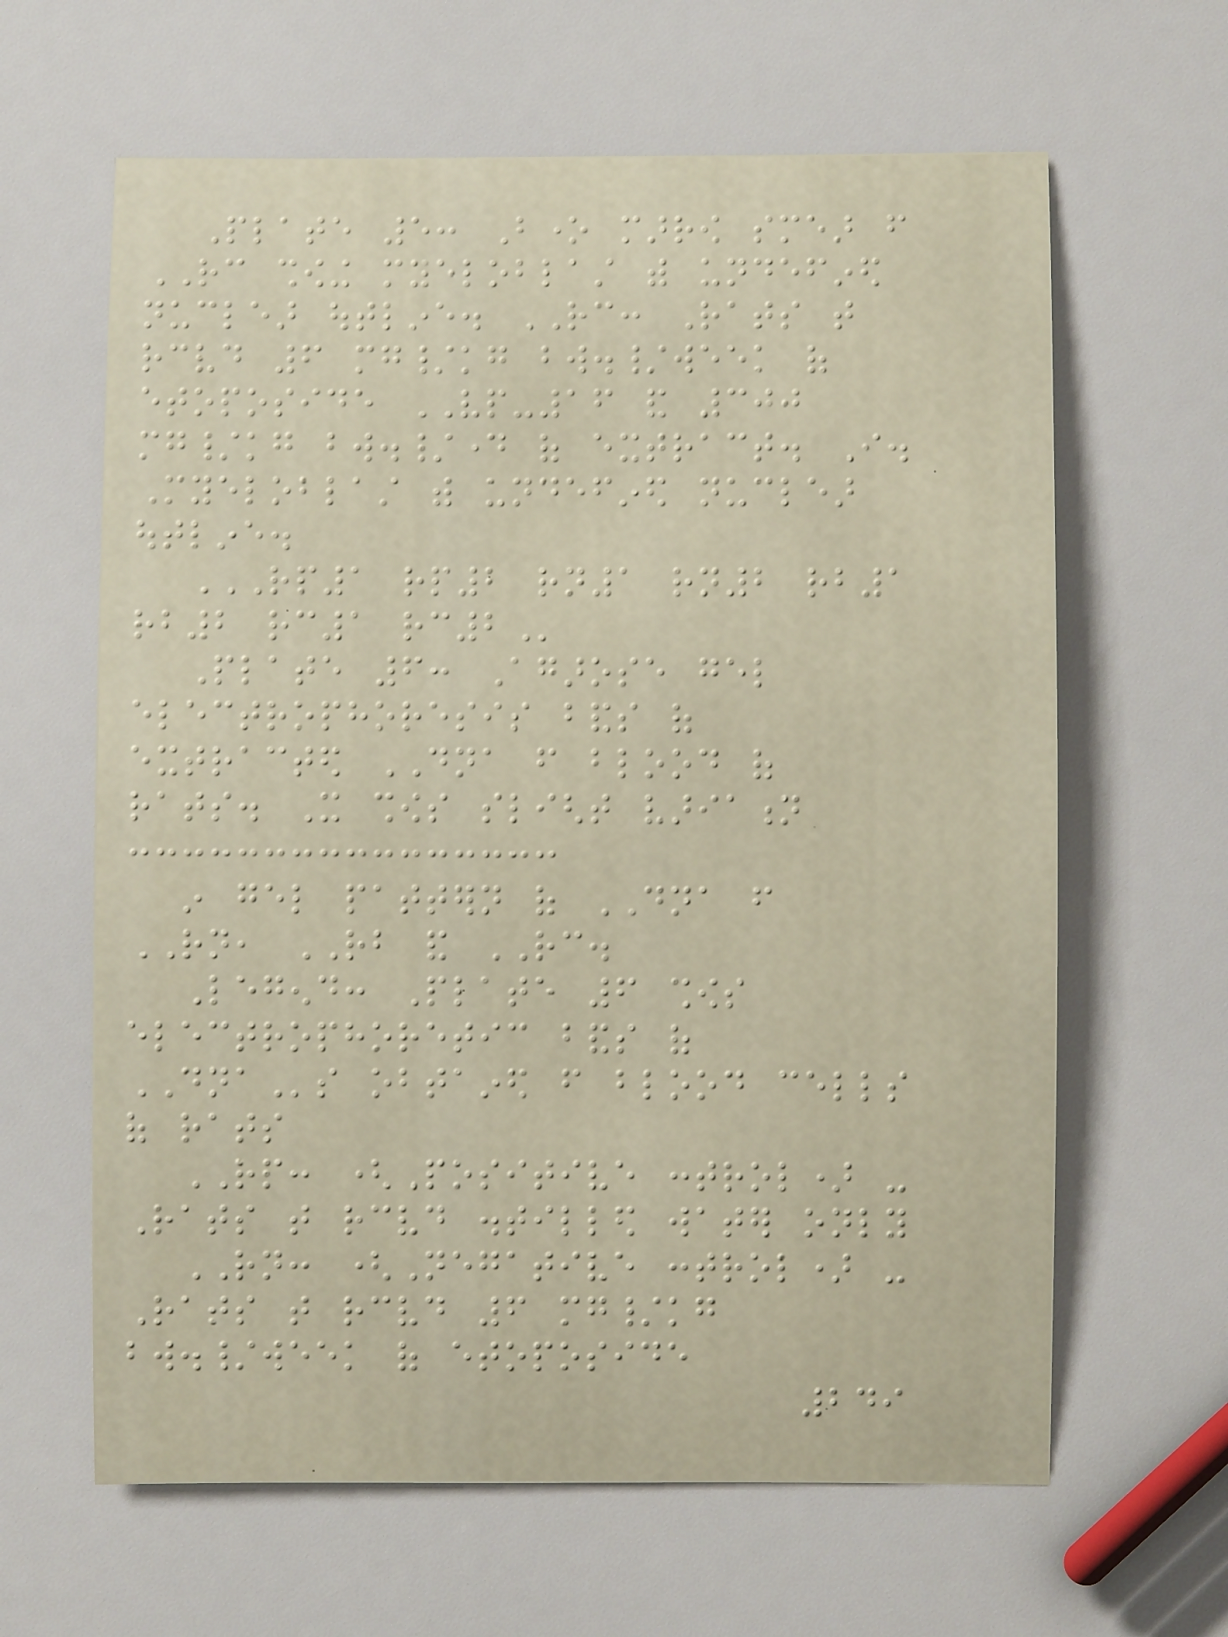Plate 5: Bone marrow smear from
RC showing myeloblast with undefined
nuclear outline. RC: Rats that
received 6 mg/kg bw./week of
etoposide VP-16 and 300
mg/kg bw./day of extract. I.
Myeloblast with undefined nuclear
outline.
RP1 RP2 RN1 RN2 RB1
RB2 RC1 RC2
Plate 6: Agarose gel
electrophoresis bands of
extracted DNA from blood of
rats. It shows slight variation
in gel pattern of DNA from
RN, RB and RC.
Legend: Plate 6 shows
electrophoretic bands of
DNAs obtained from blood cells
of rats
RP: (Positive control) -
Rats that received distilled water only
RN: (Negative control) -
Rats that received 6 mg/kg
bw./week of etoposide
249
